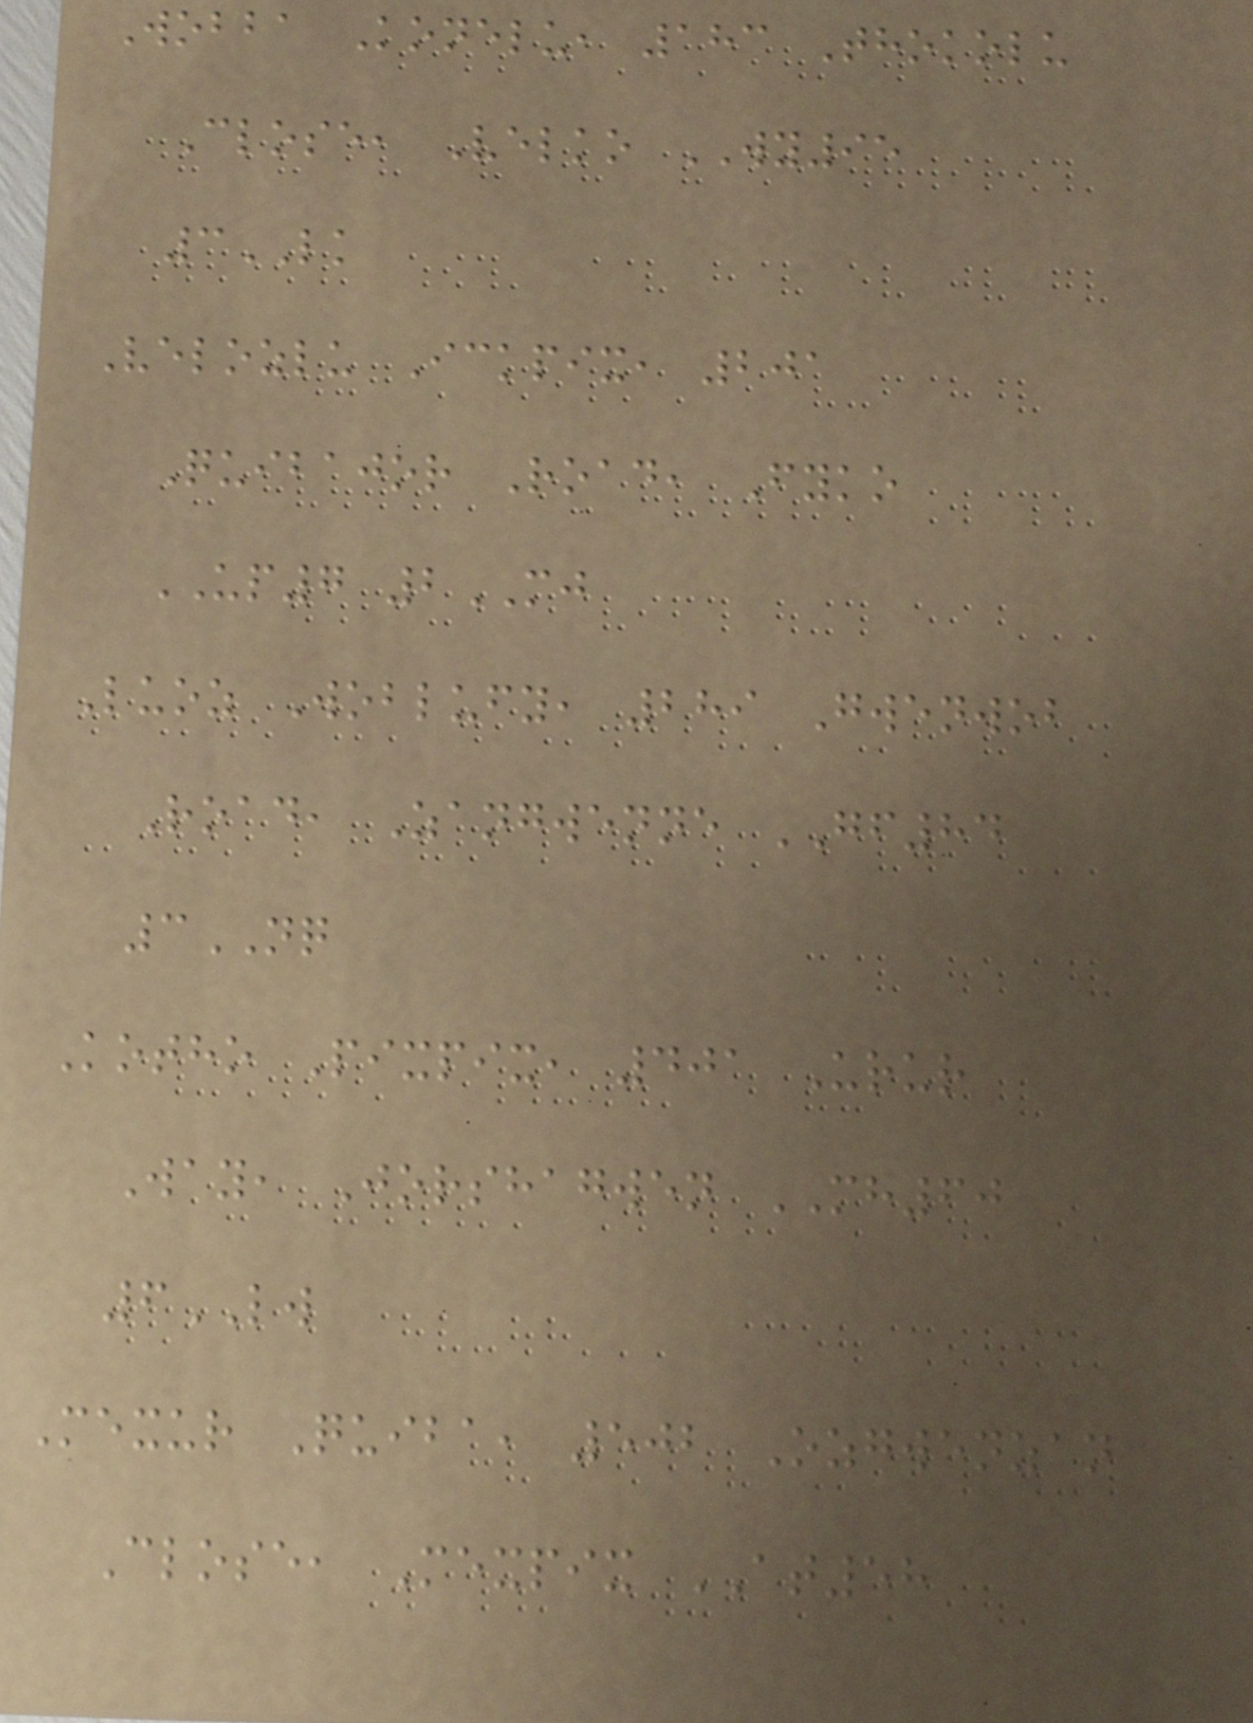Wobba Konelu, 183 Thokolu
Close, Velko WY95
3LK
Velozlu Ickpix, 201
Quibajor Road, Fyko
UP7 2MJ
Luoz Woblufy, 289 Gwenwob
Road, Zangwenne GF84
3NQ
Kotho Pixpix, 401 Urur
Way, Jorshagwen MH60
6LW
Mexur Quiba, 502 Ozgwenzan
Close, Mexpix AT58
